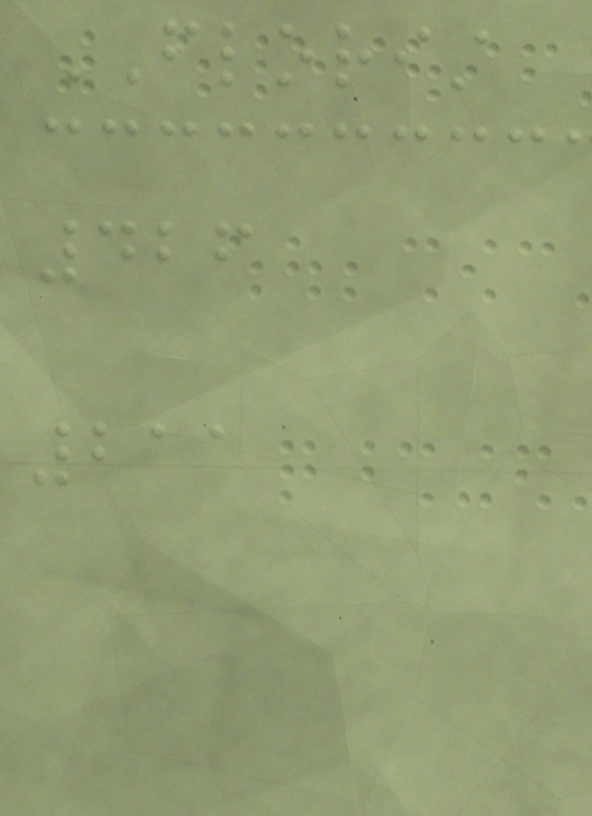FLORIST
426
211
